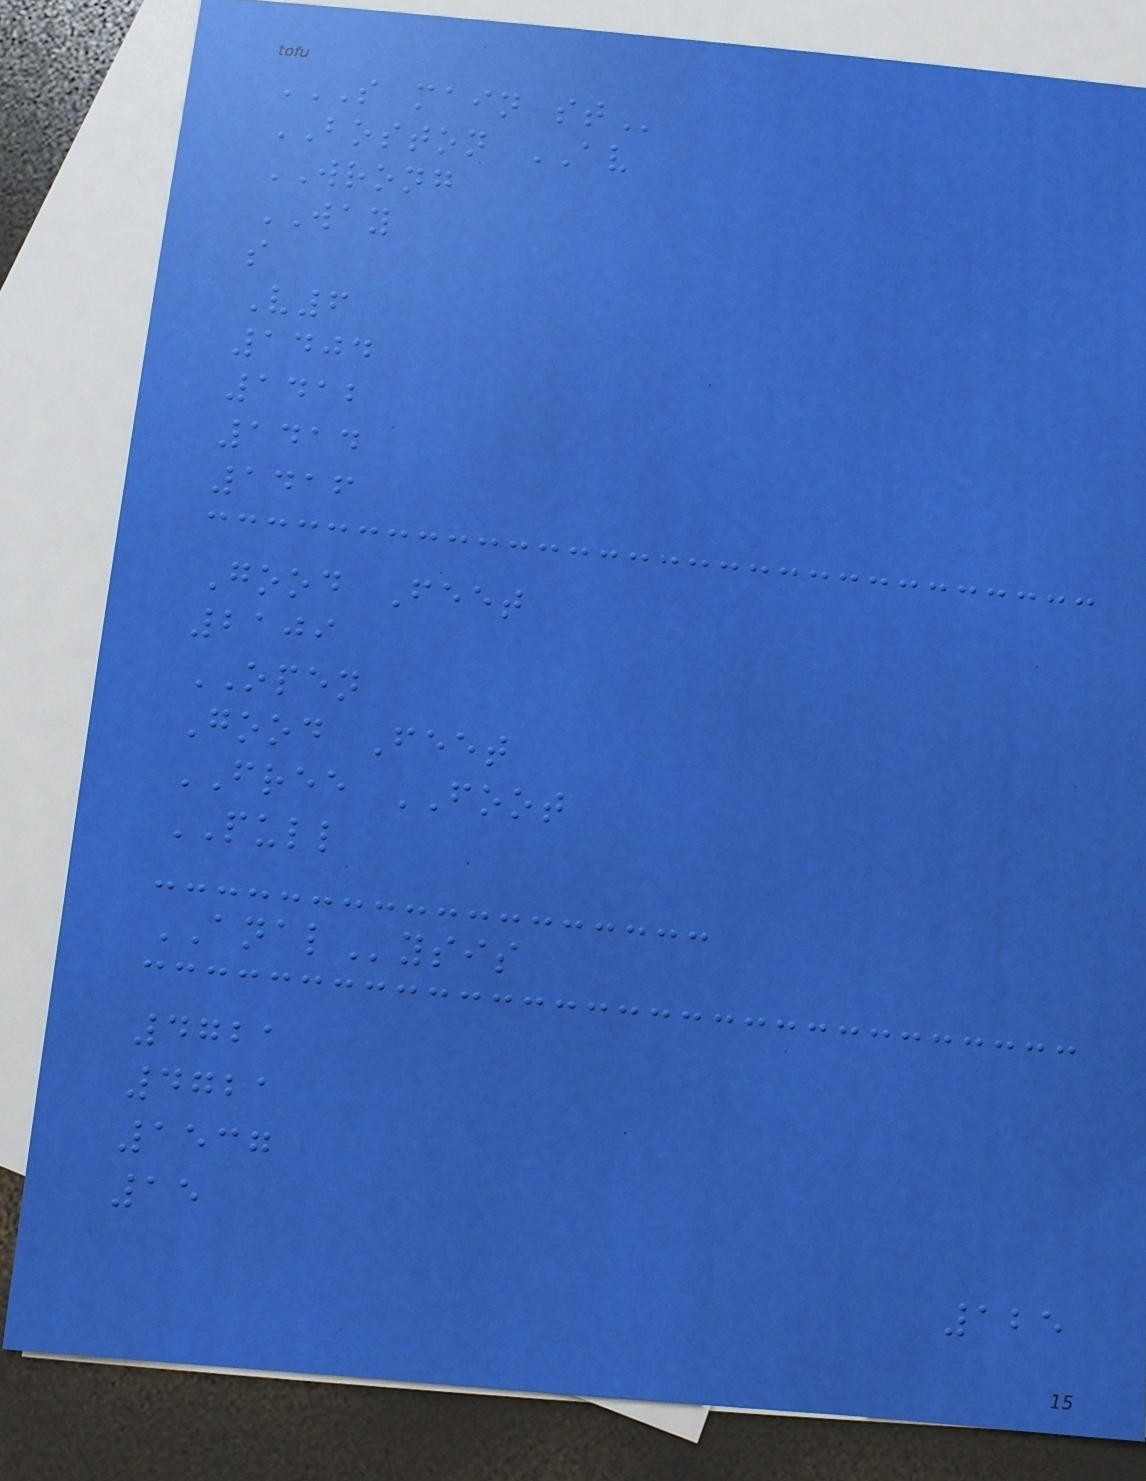S MAIN ST
BOSTON AV
WRONG
WAY
s
V6
1404
1412
1414
1416
Good Feet
2109
OPEN
Good Feet
FREE FOOT
PULL
ANALysis
4721
4721
1537
15
125
